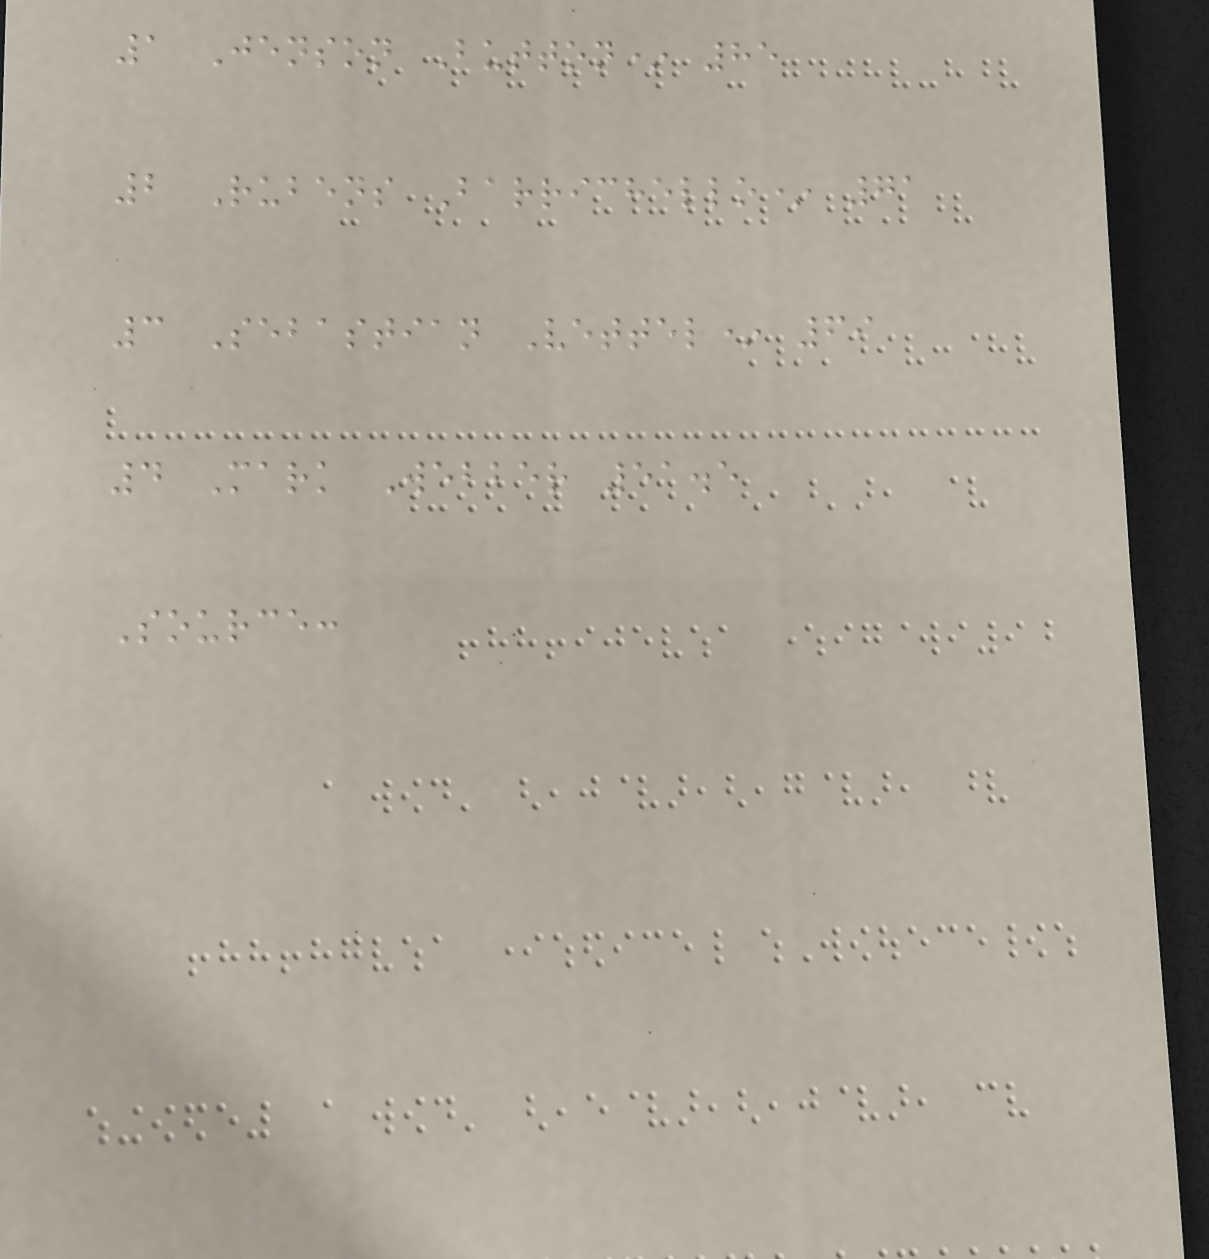1 Jenson Button* 85
2 Rubens Barrichello* 71
3 Sebastian Vettel* 69
4 Mark Webber 51.5
Source:
